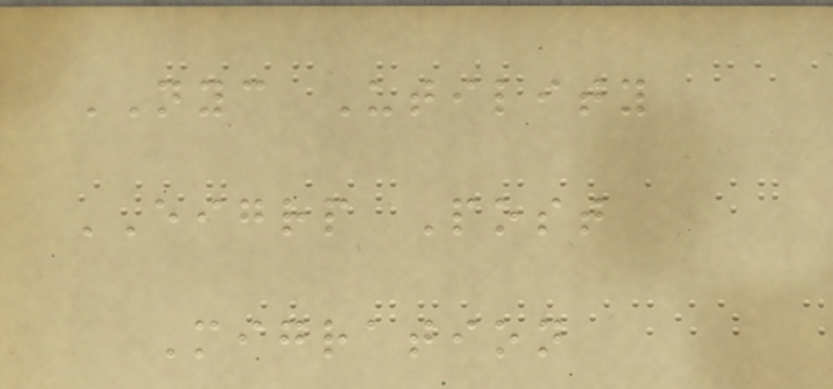NYC Utility
EIGRP Post
Migration
